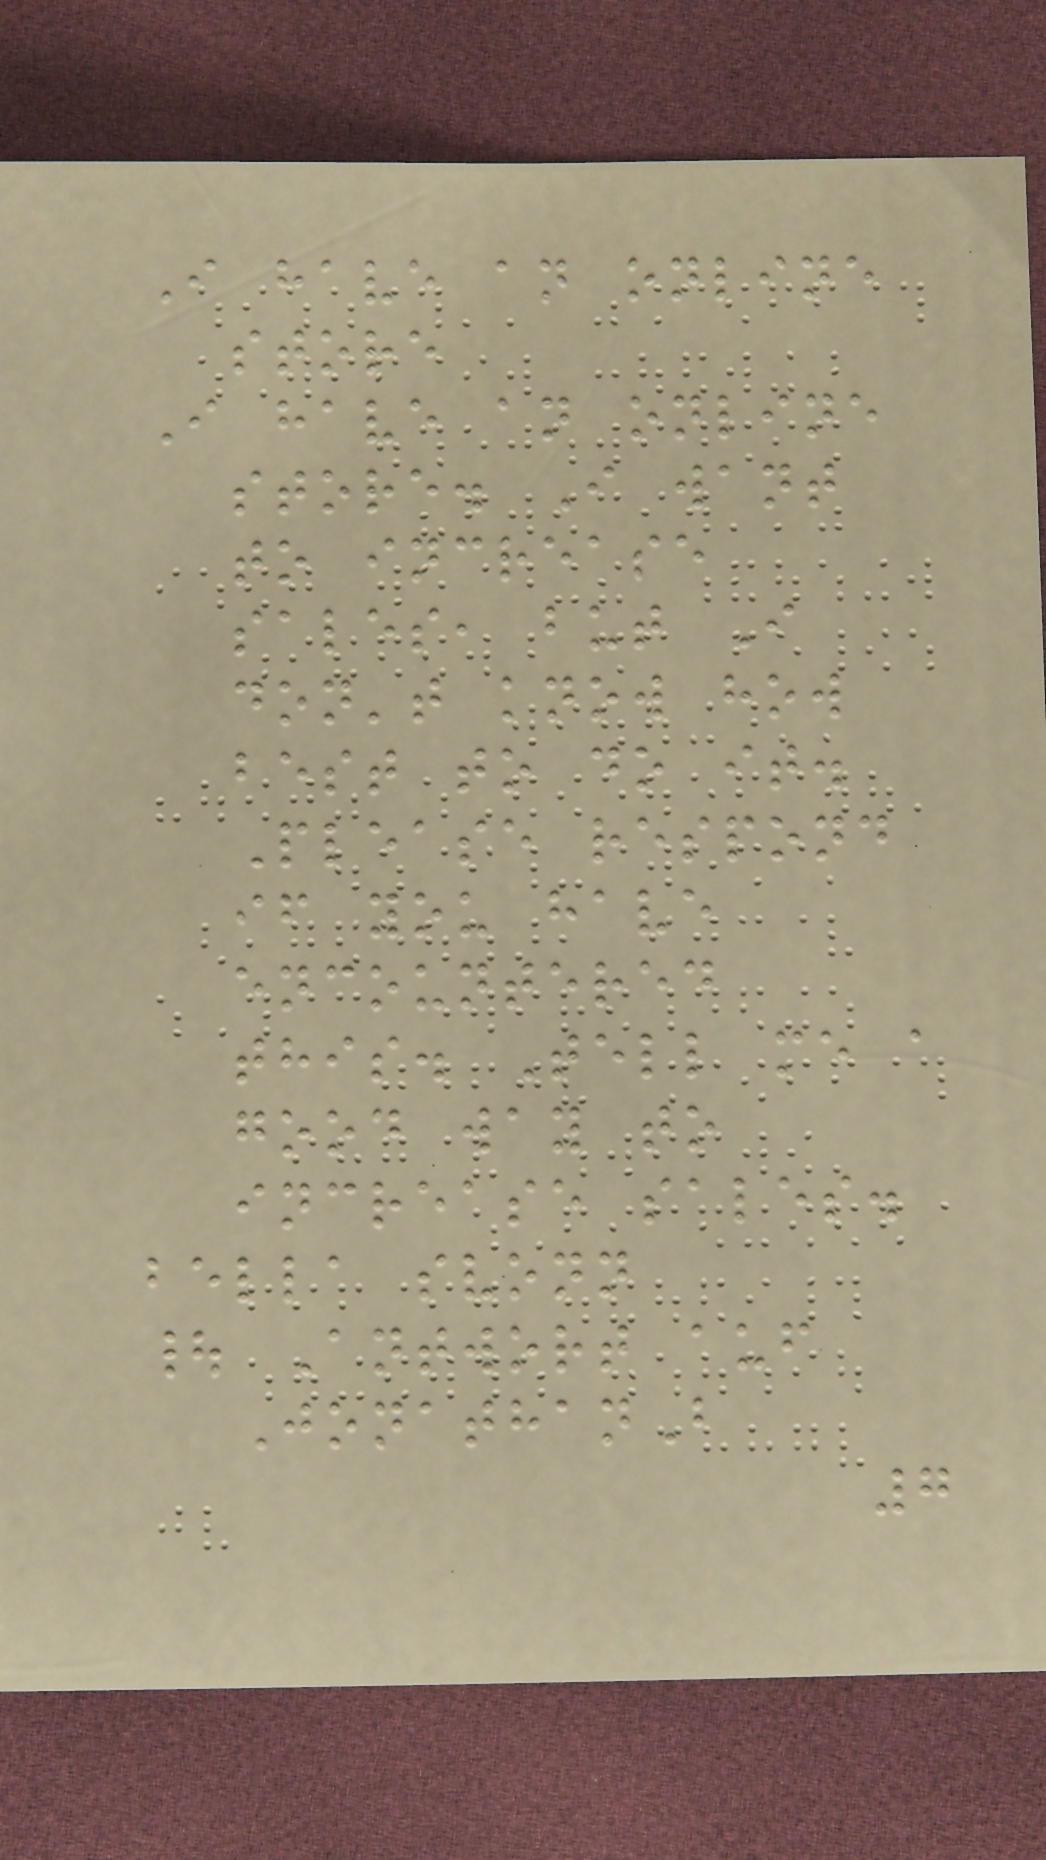I have an online
store
I have an online
store. I want
to increase
sales, but I
don't know how
best to do it.
Please respond
if you have
encountered
this. Tell me a
good way to
increase sales.
bella svonn
| Antwort auf
JonathanB
7
